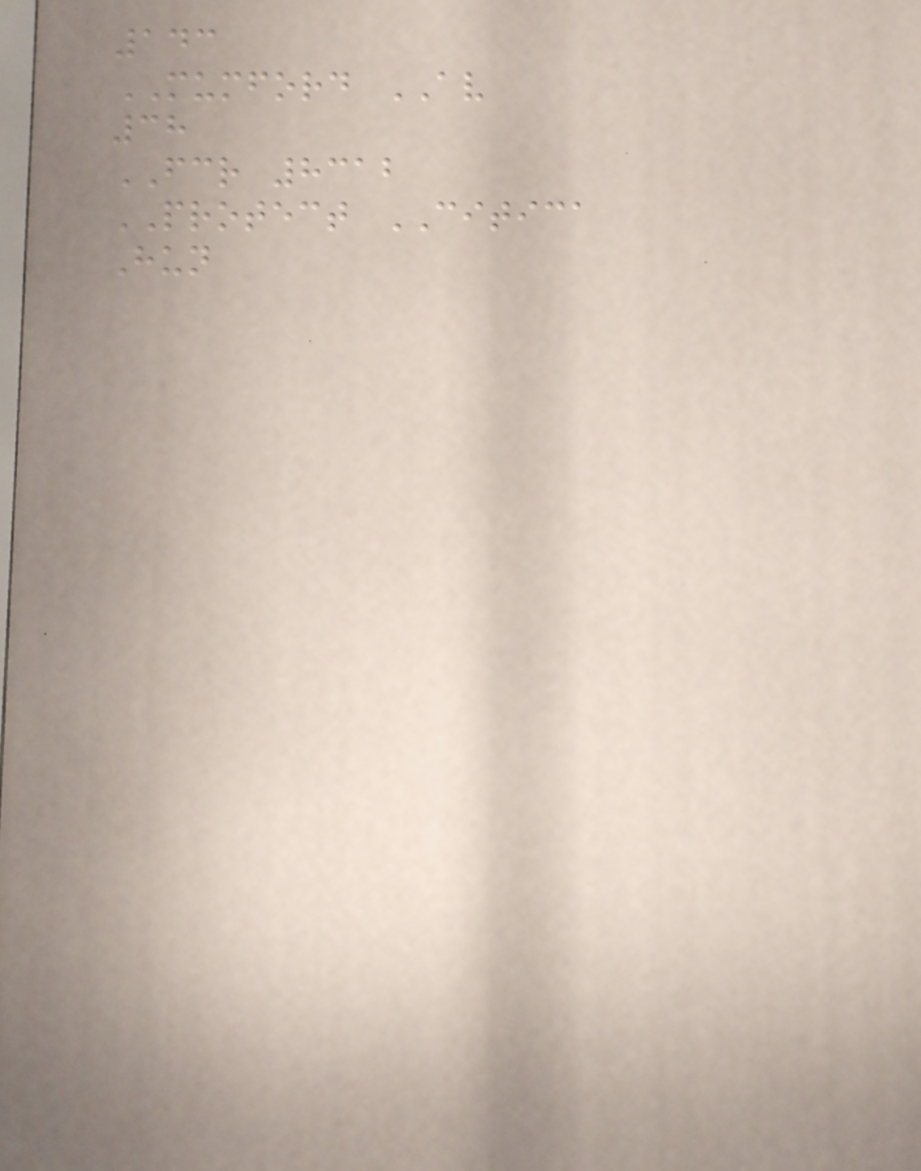143
MUMFORD AV
38
FCR 8312
PROTECT CITICA
Hun
